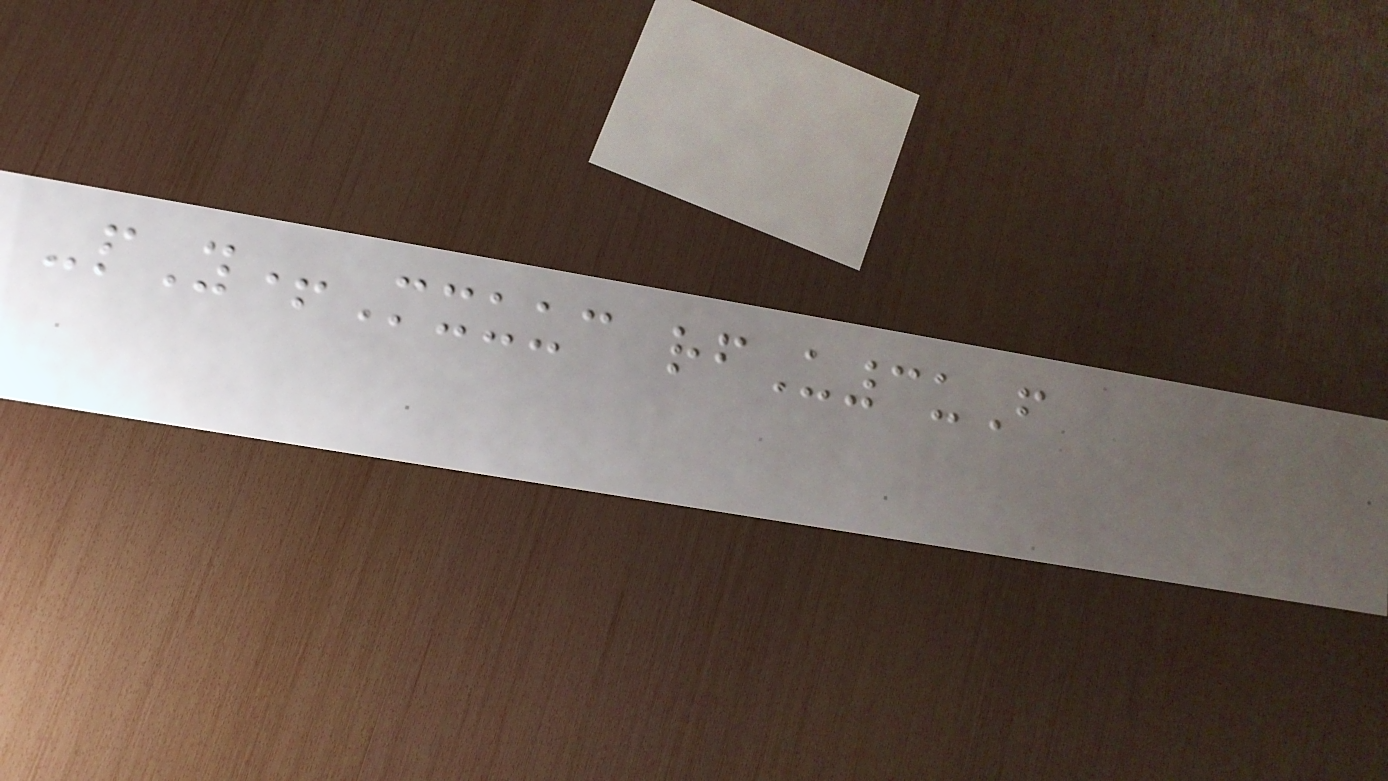-pY+Mxuuc rfU3uF
